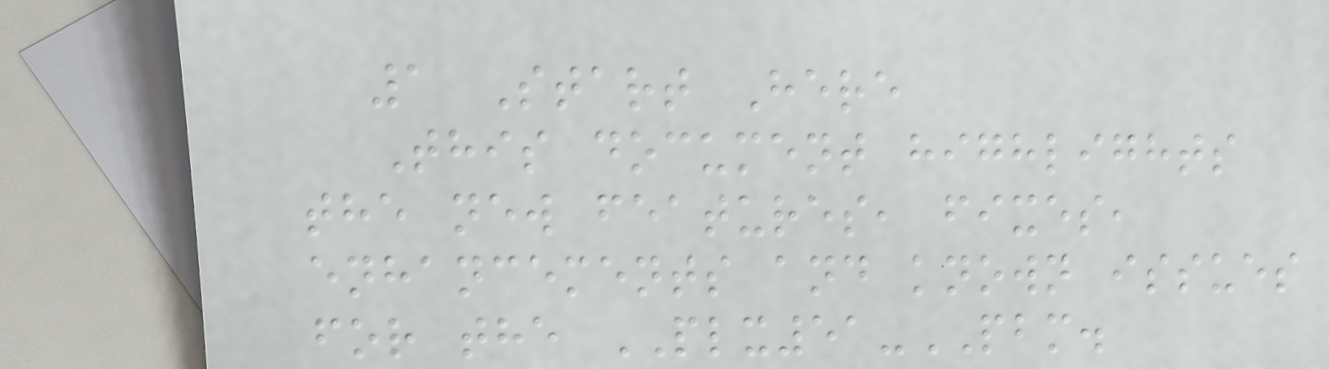1 Start Here
This document highlights
the new features, fixes,
enhancements and known issues
for the PLX51-PBM.
